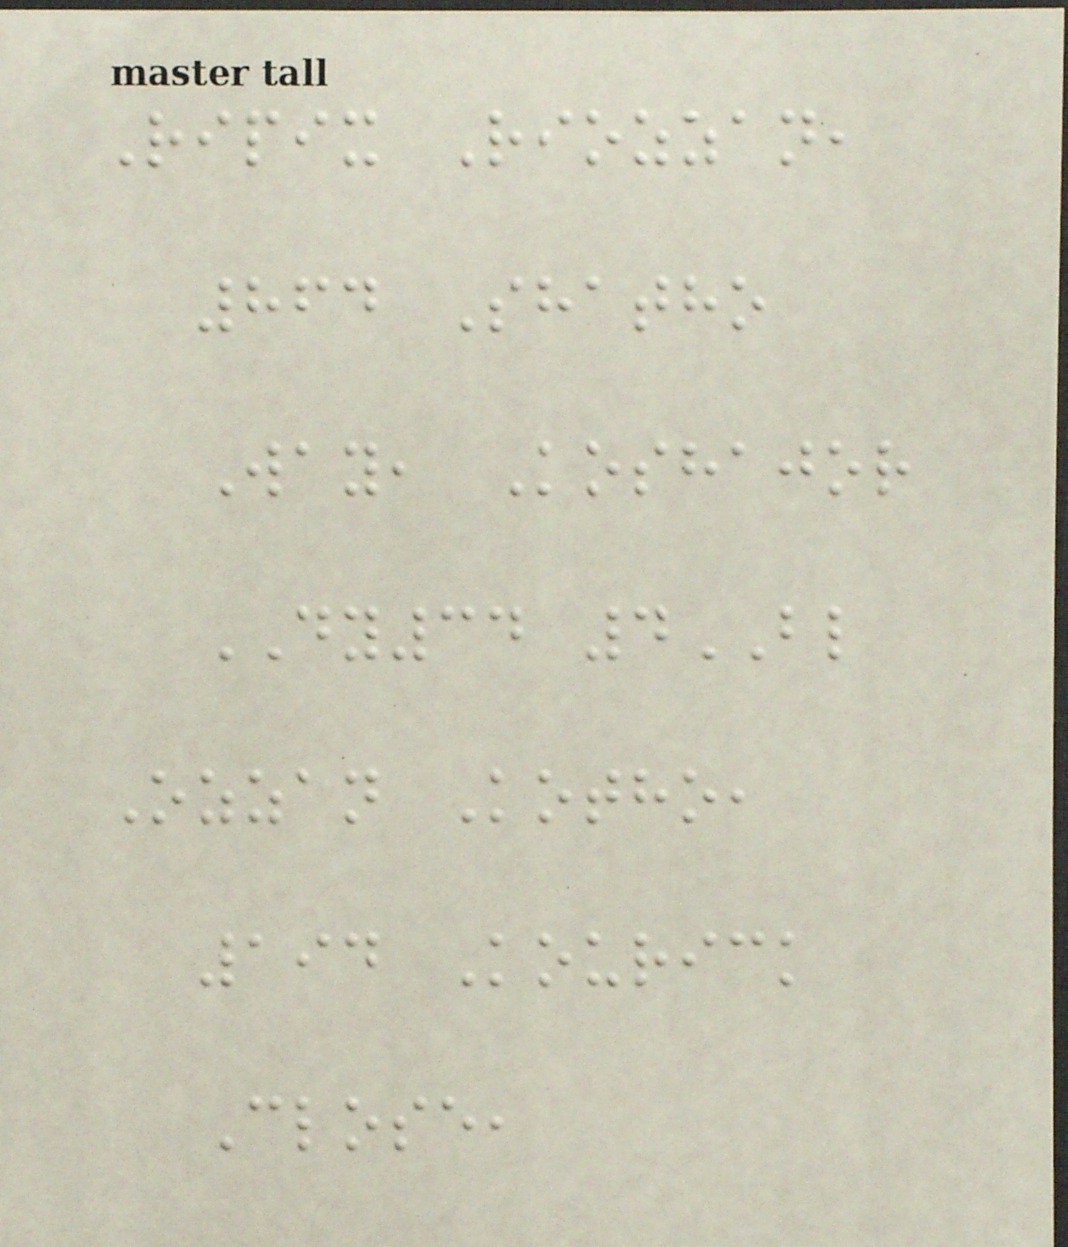Ripix Riozzan,
864 Shatho
Way, Koshajor
DY34 4BL
Ozzan Kotho,
194 Kourick
Close,
